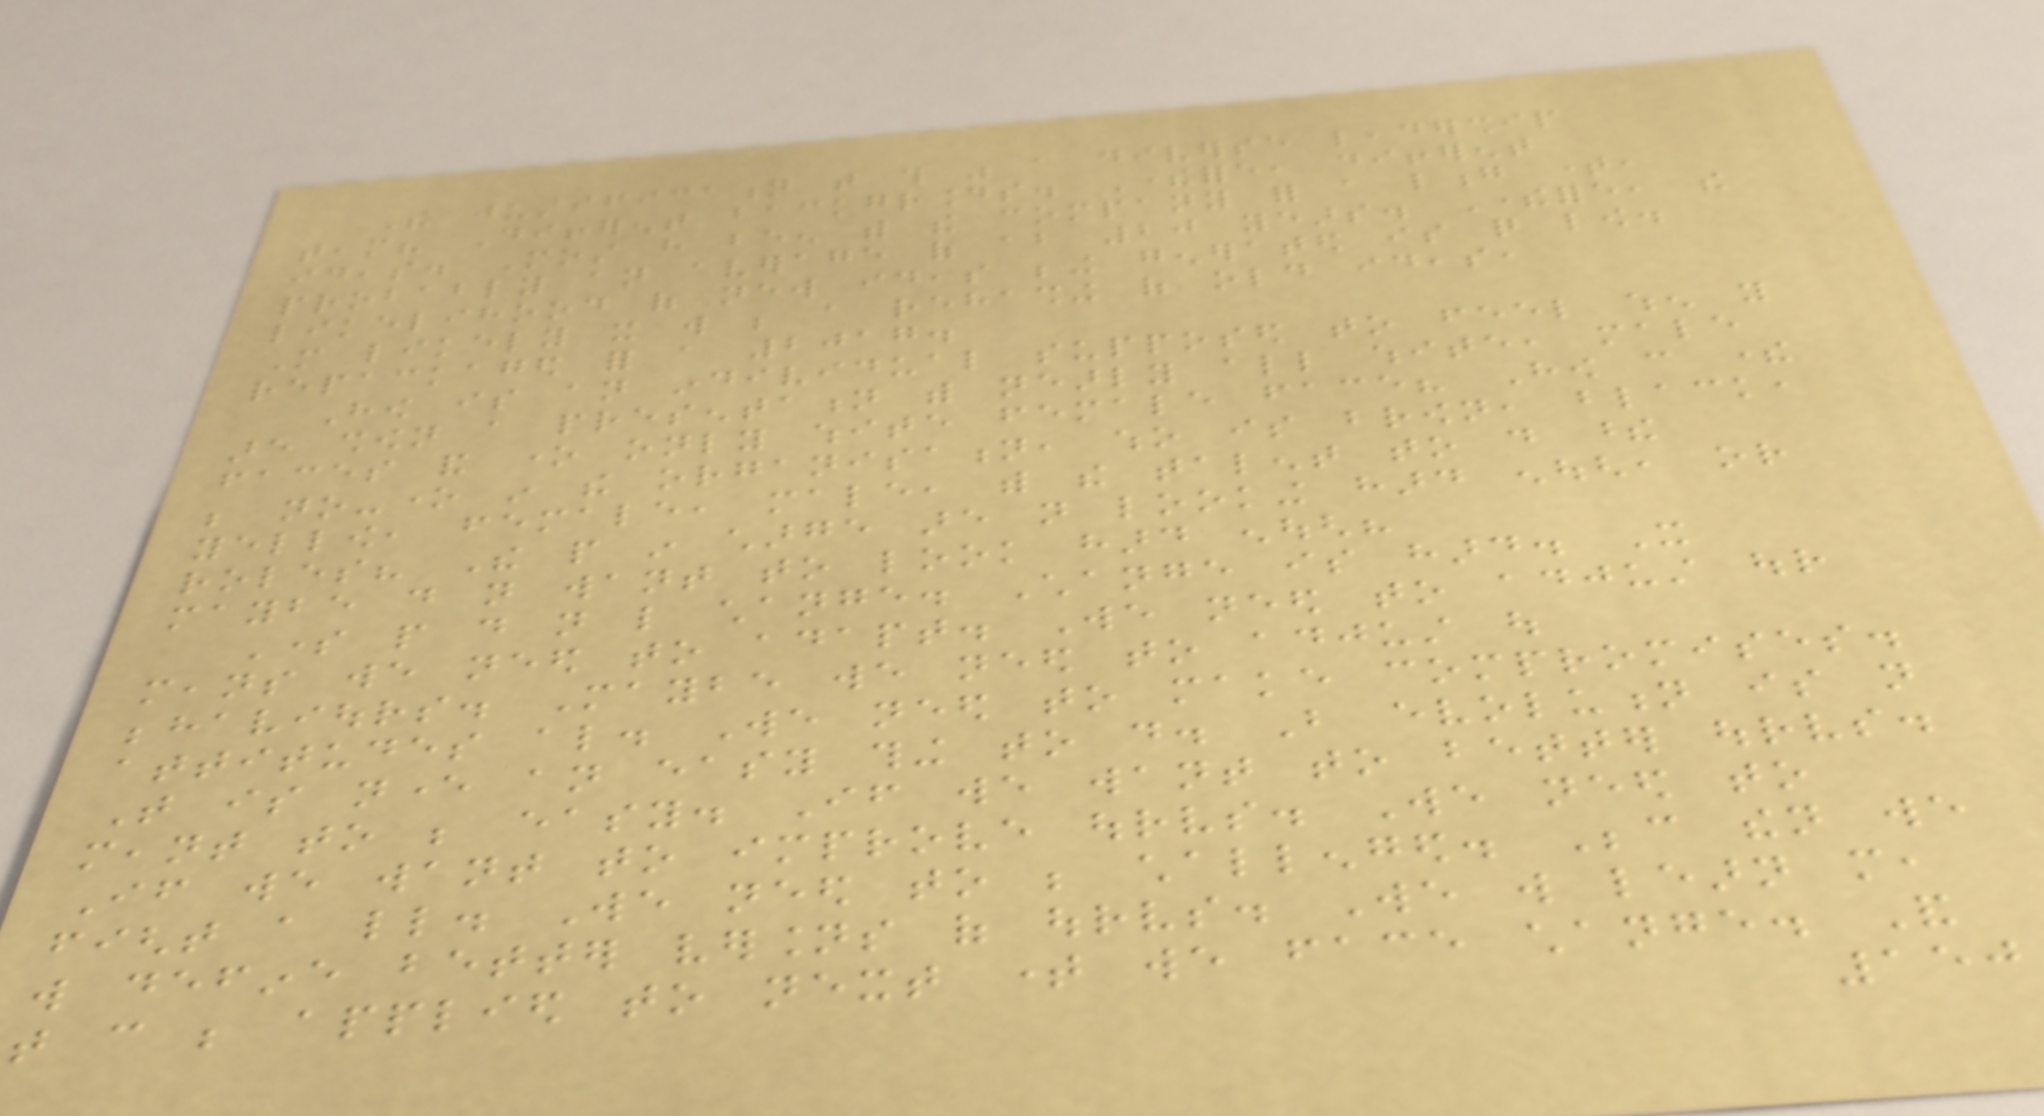The justification that this was a diverse leadership
team? Different backgrounds. Therefore, different
ideas. Most have been with the company for a long time,
probably an average of about 20 years. Therefore, the
likelihood of new ideas being generated is quite low.
More likely it will be a rehashing of old ideas,
repackaged for a 2017.
How is an individual supposed to feel when you
are shown a presentation with nearly all white, male
faces and one only white female face? How can there
be no-one in the organisation, who is brown, black,
yellow, female, male, with the talent to do these
roles? The people in charge are not looking hard enough, or
maybe do not want to look hard enough?
Some people do not like change. Change is hard. It
means we need to adapt. We need to adjust our
behaviours. Maybe we need to adjust out
attitudes also. We need to make compromises.
That is never an easy thing to do. But evolution is not
meant to be easy. If we want to better ourselves.
If we want to improve ourselves. We need to
fight a little. We need to be challenged. Because then we
will define better versions of ourselves. We will learn more,
that can be applied to next time we face change. And
150
